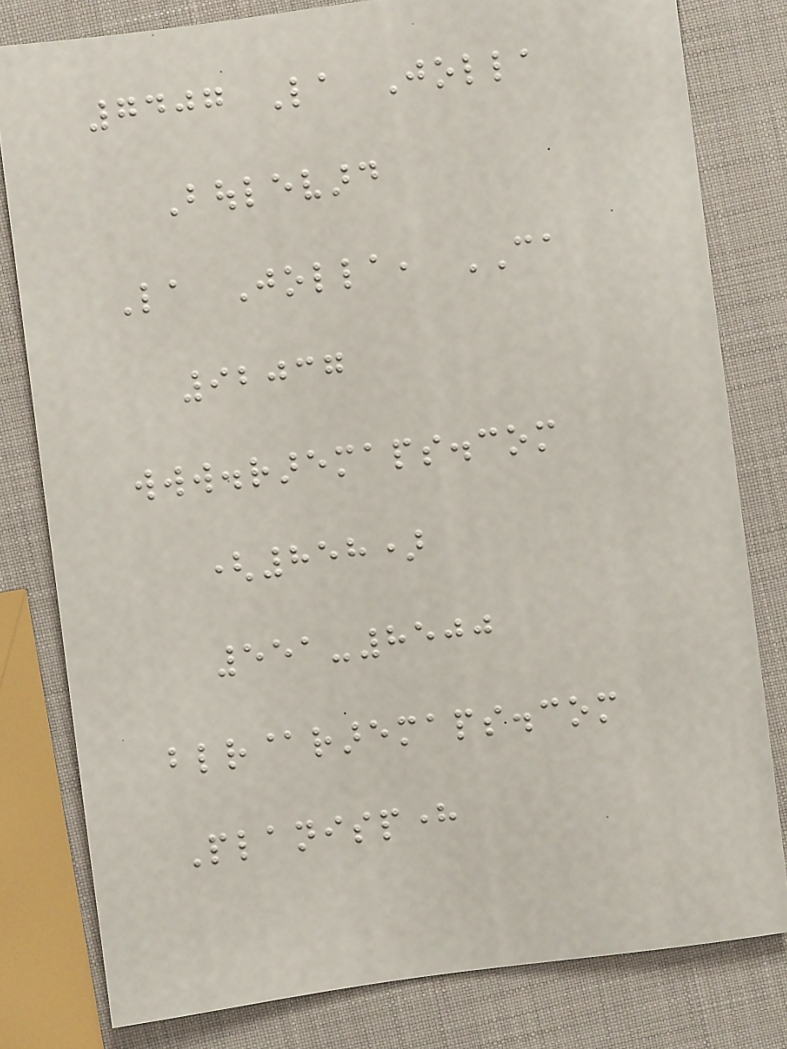7407 La Jolla
Boulevard
La Jolla, CA
92037
www.raremaps.com
(858)
551-8500
blr@raremaps.com
Planisphere
